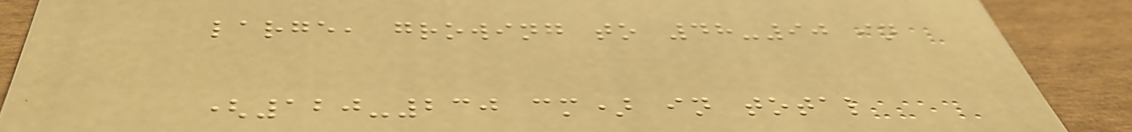large, growing to 48-90 in
(120-230 cm) in total
